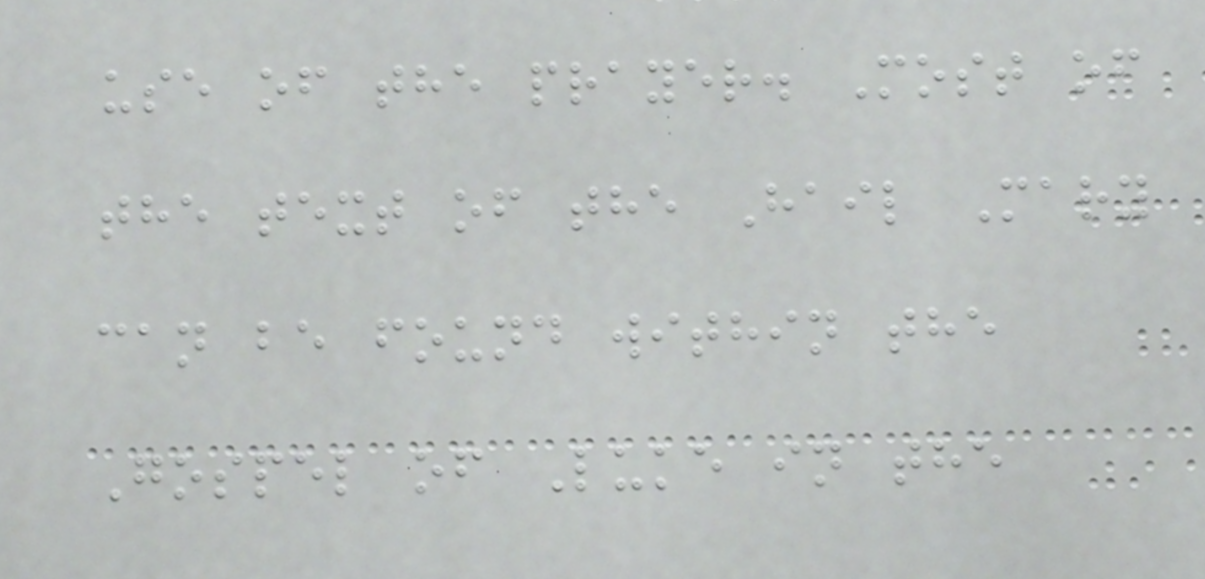use of the prayer. Most of
the text of the Hail Mary
can be found within the
Gospel of Luke in the
